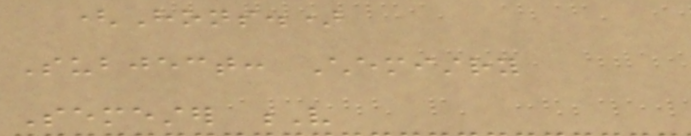(Hons.)
Subject: Chemistry
Semester V
